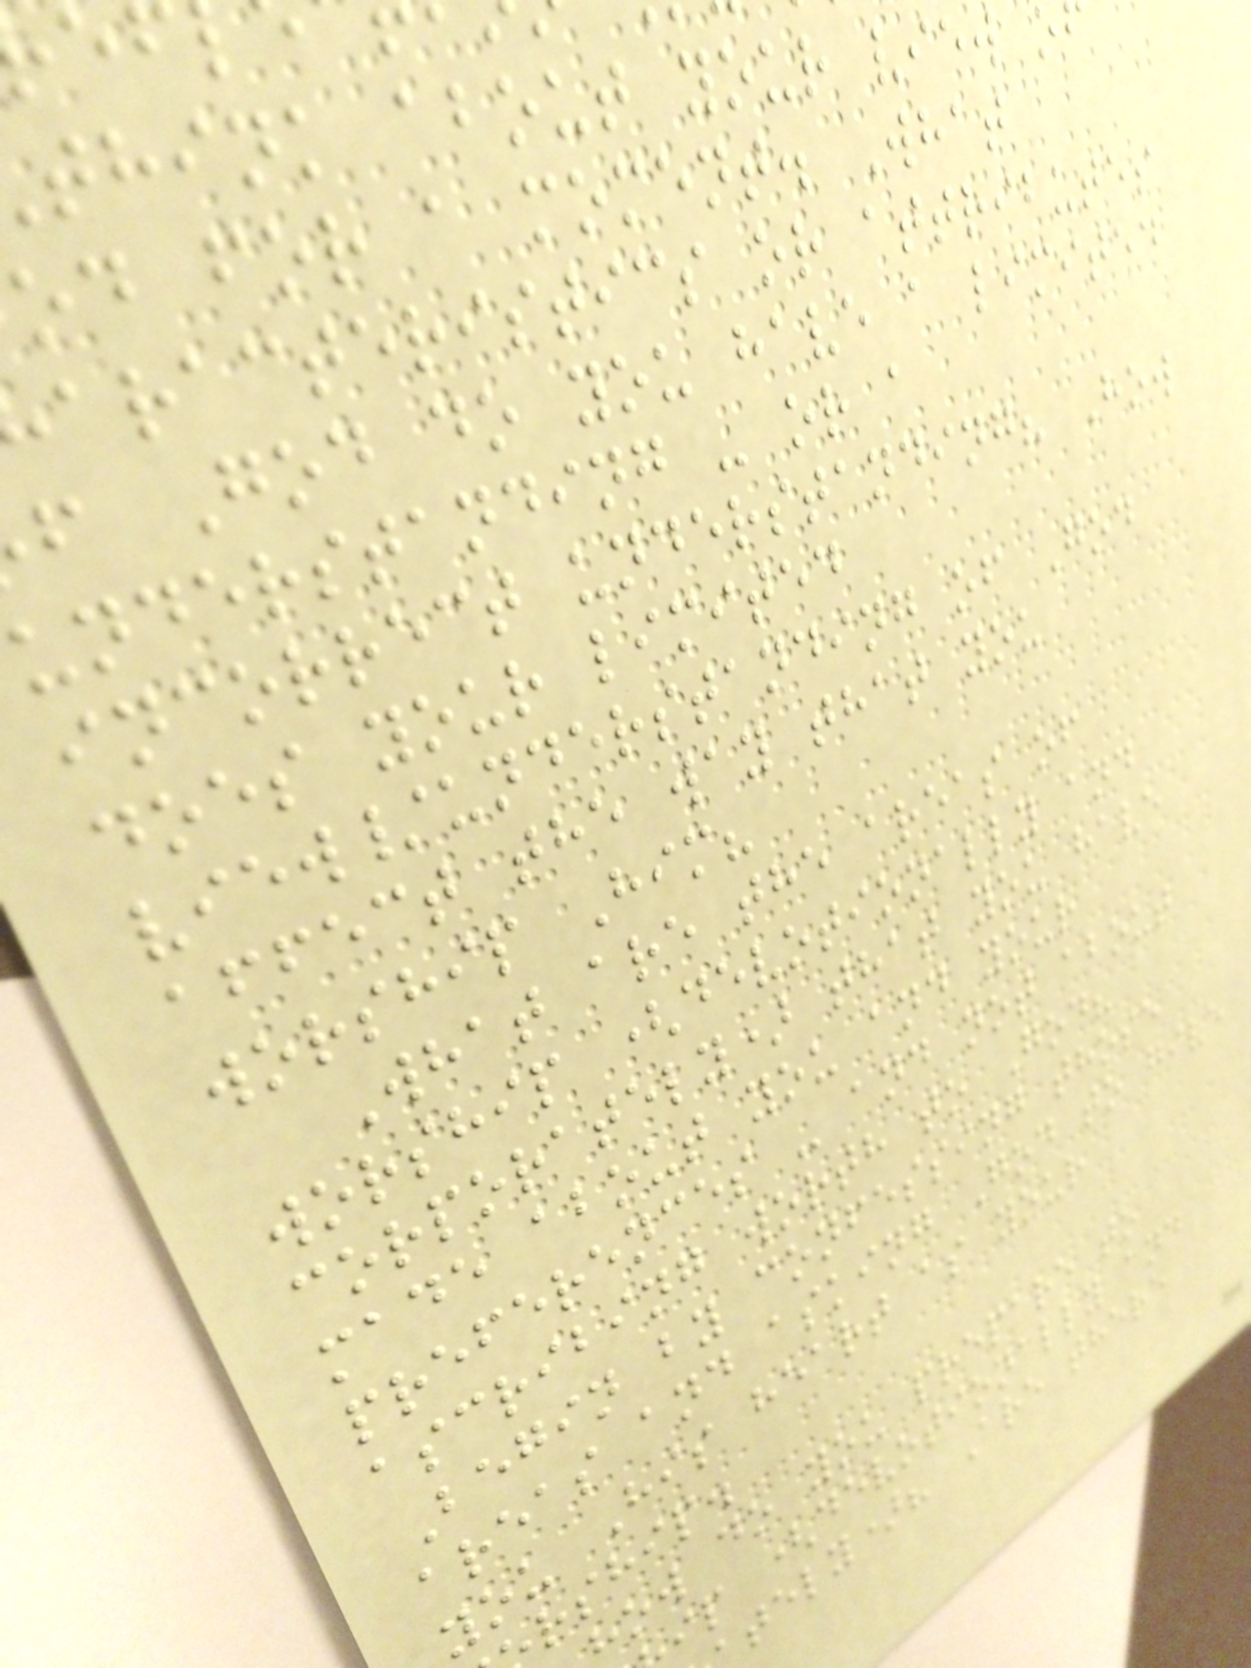think about your view o
od for a moment. What
aracteristics or attributes
f God do you have a limited
understanding - or a
incorrect understanding? How
does your limited
view/understanding of God
affect the way that you
worship Him?
What are the areas of
worship (devotionally and
corporately) that you have
made about you and your
preferences - and not about
ascribing worth to God?
Begin by confessing those
areas and asking God to give
you His heart as your
rship.
how do you prepare to
ip (devotionally and
tely)? Are there
